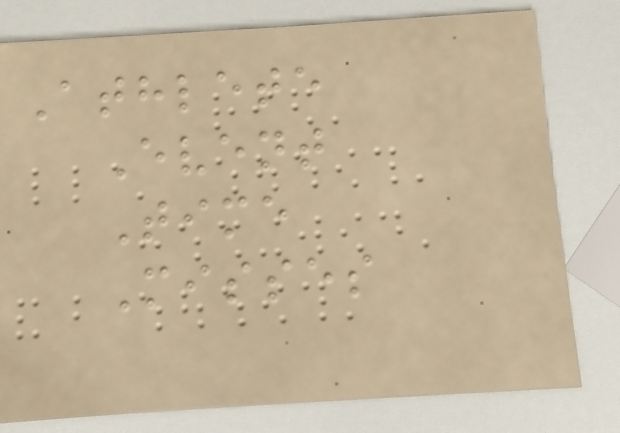Athlete
Event
Time
Misses
